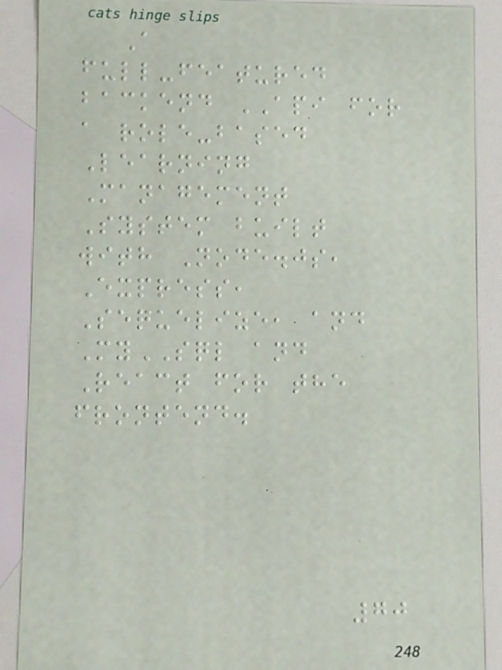A
full-featured
backend API for
a role-based
Learning
Management
System built
with Node.js,
Express,
Sequelize, and
MySQL and
React for the
frontend.
70
